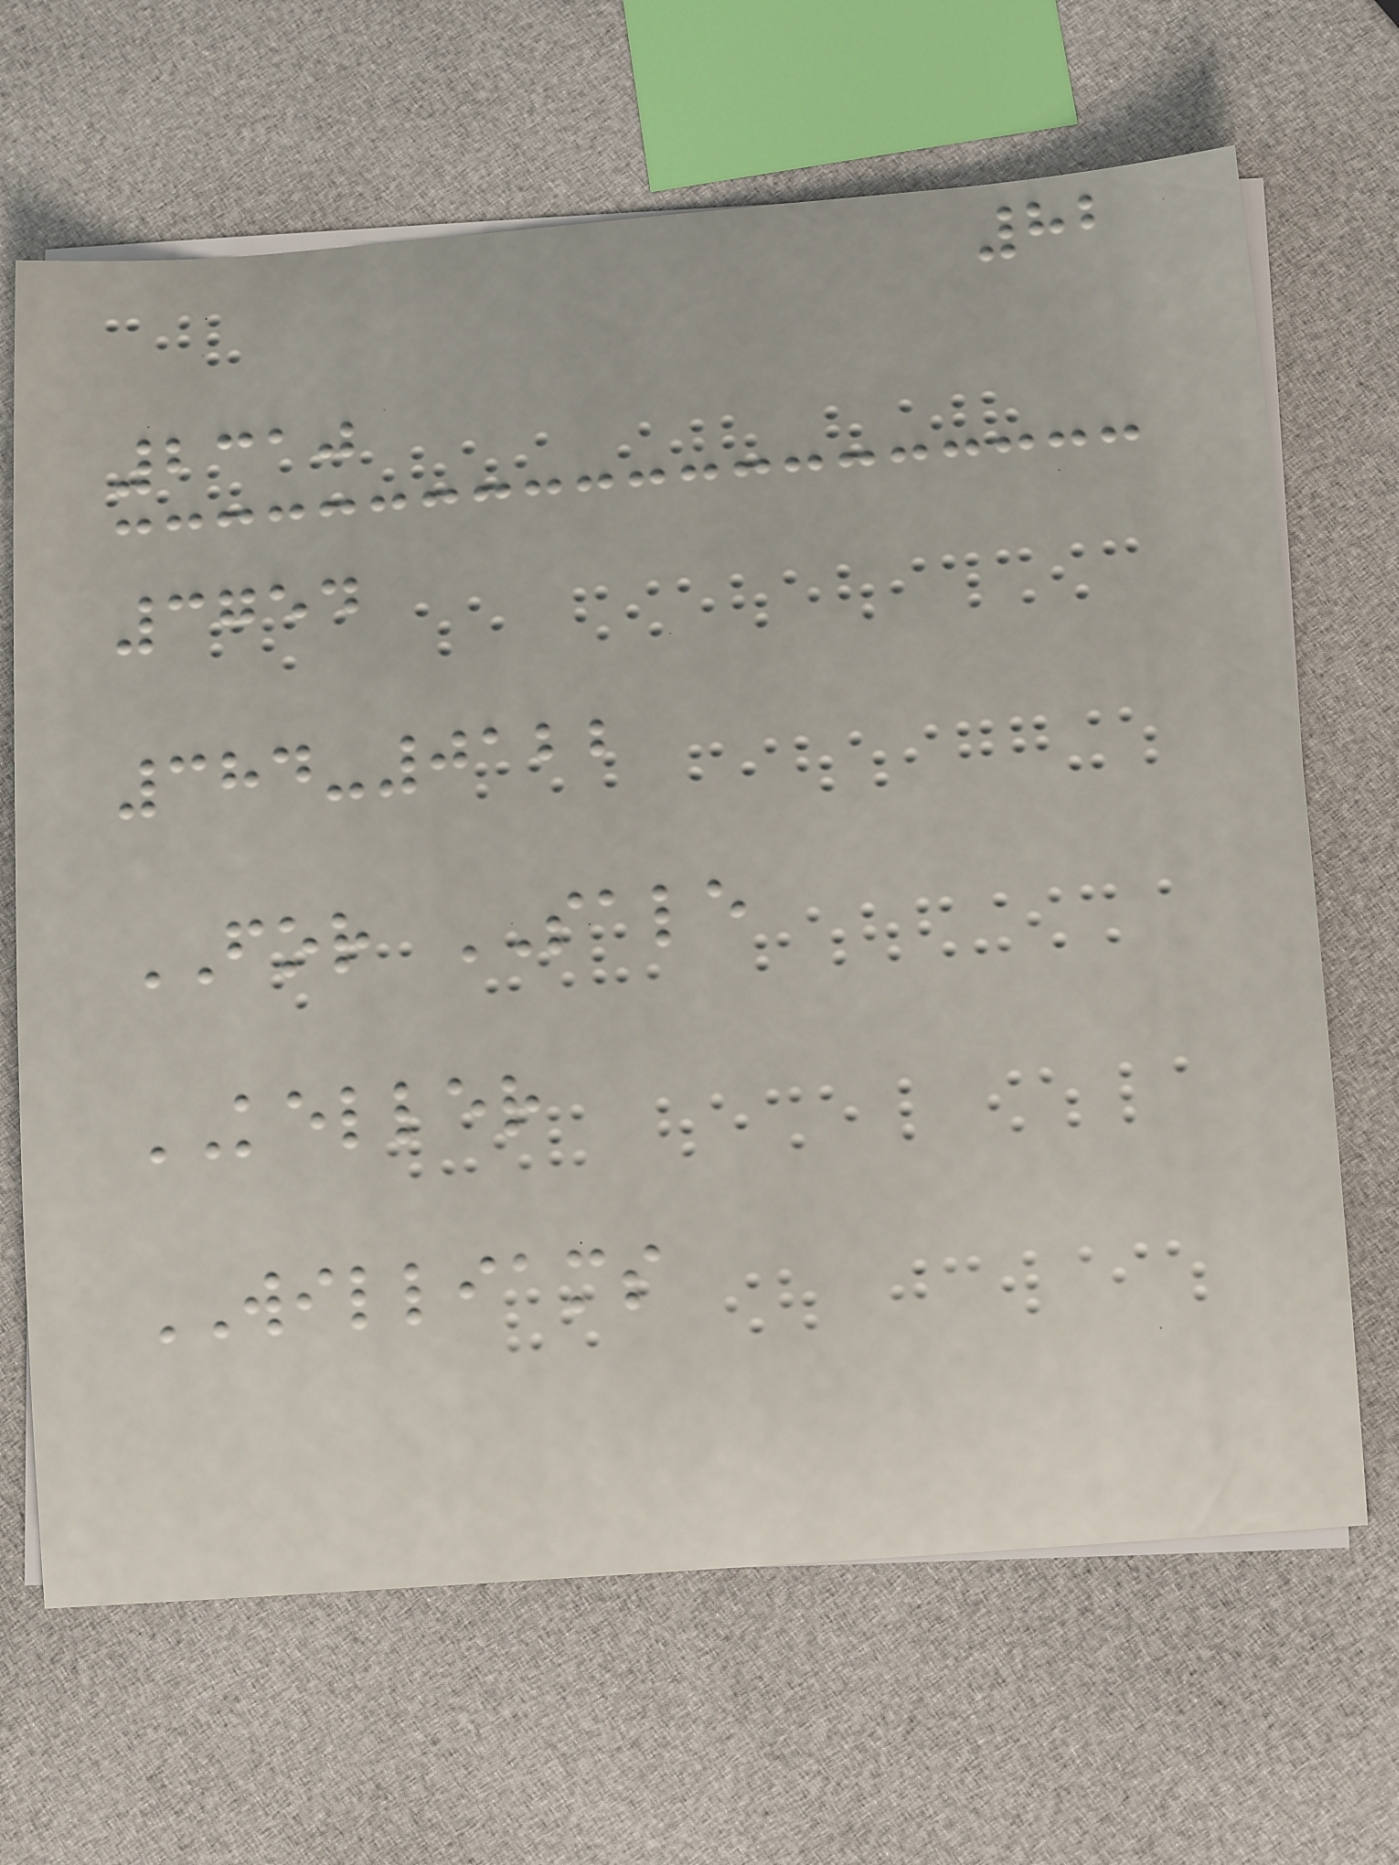82
2310
3754
384-0122
FOR SALE
KELLER
WILLIAMS
